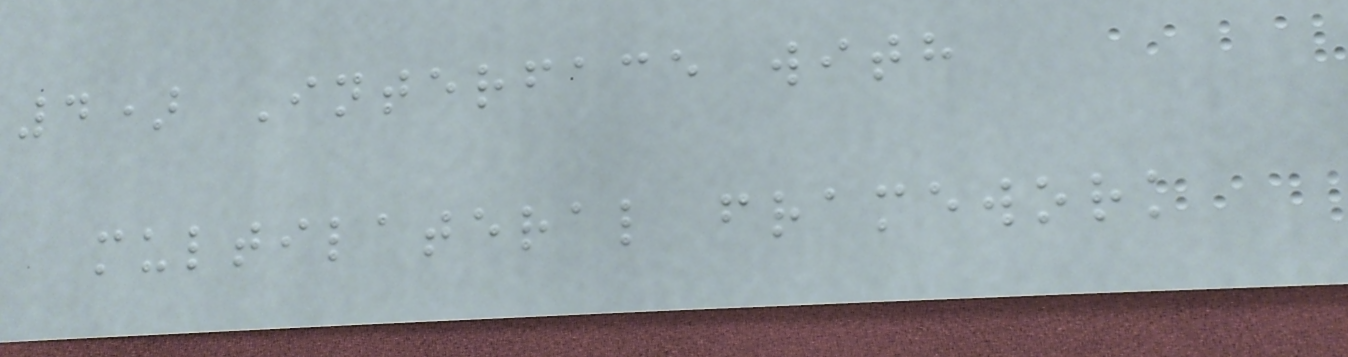4) Interface with
multilateral framework
